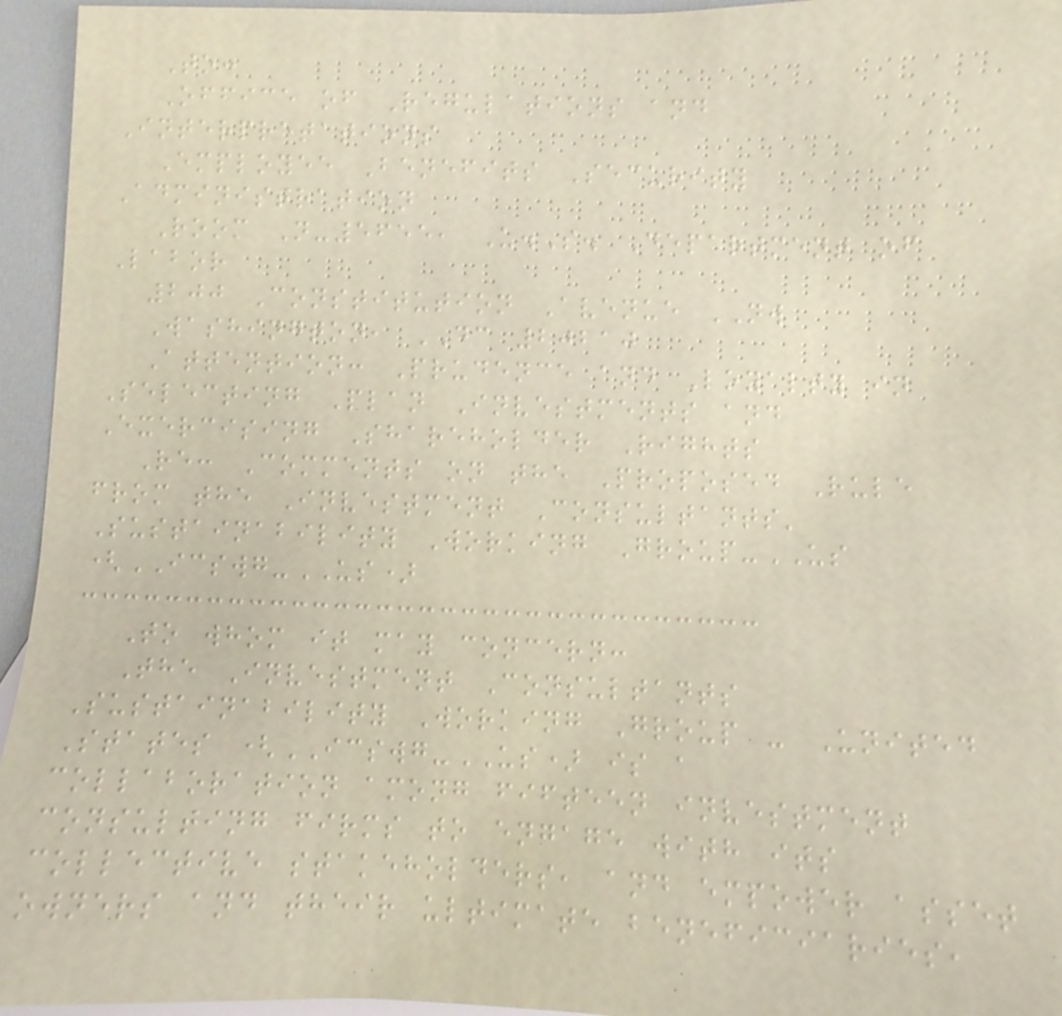To:
Office of Regulations and
Interpretations
Employee Benefits Security
Administration
Room N-5655, U.S. Department of
Labor
200 Constitution Avenue NW
Washington, DC 20210
Attention: Prudence and Loyalty in
Selecting Plan Investments and
Exercising Shareholder Rights
Re: Comments on the Proposed Rule
from the Investment Consultants'
Sustainability Working Group-US
(ICSWG-US)
To whom it may concern:
The Investment Consultants
Sustainability Working Group - United
States (ICSWG-US) is a
collaboration among fifteen investment
consulting firms to engage with its
collective stakeholders, and empower asset
owners and their ultimate beneficiaries,
